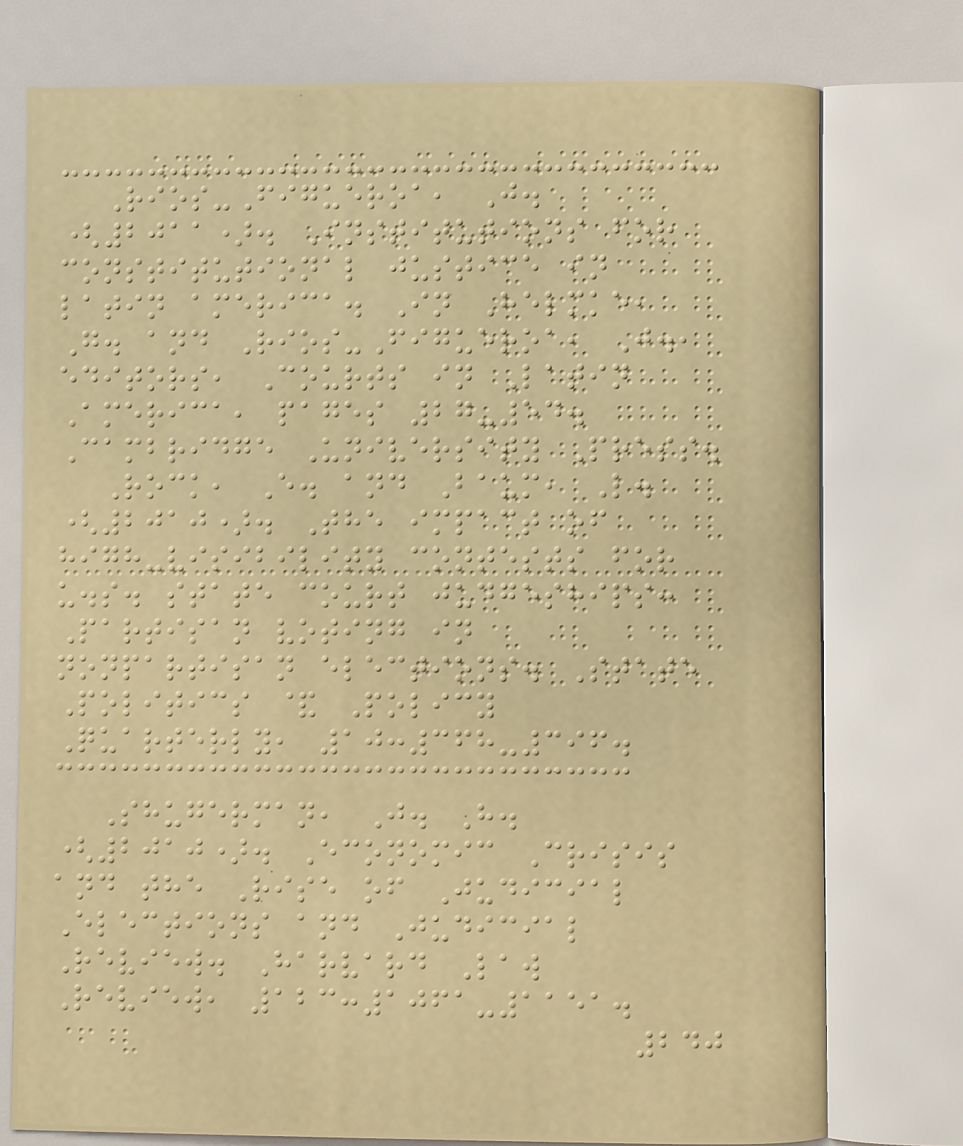Rios-Figueroa, J.
(2011). Institutions for
constitutional justice in
latin america. In Helmke,
G. and Rios-Figueroa, J.,
editors, Courts in Latin
America, pages 27-54.
Cambridge University Press.
Rock, E. and Baum, L.
(2010). The impact of
high-visibility contests for
u.s. state court judgeships:
Partisan voting in
nonpartisan elections. State
Politics & Policy
Quarterly, 10:368-396.
Shugerman, J. H.
(2010). Economic Crisis
and the Rise of Judicial
Elections and Judicial
Review. Harvard Law
Review, 123:1061-1151.
240
